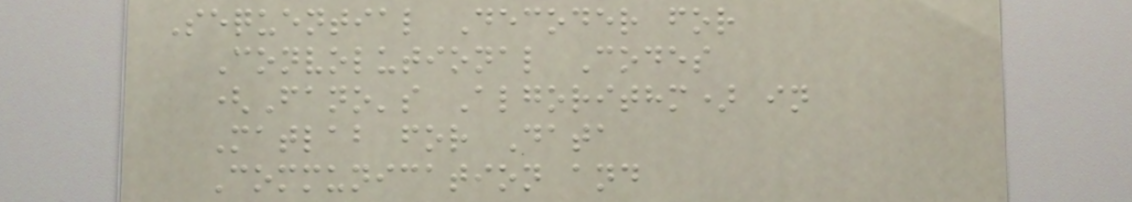Sequential Decoder for
Convolutional Codes
(Fano's Algorithm) in
Matlab for Data
Communication and
